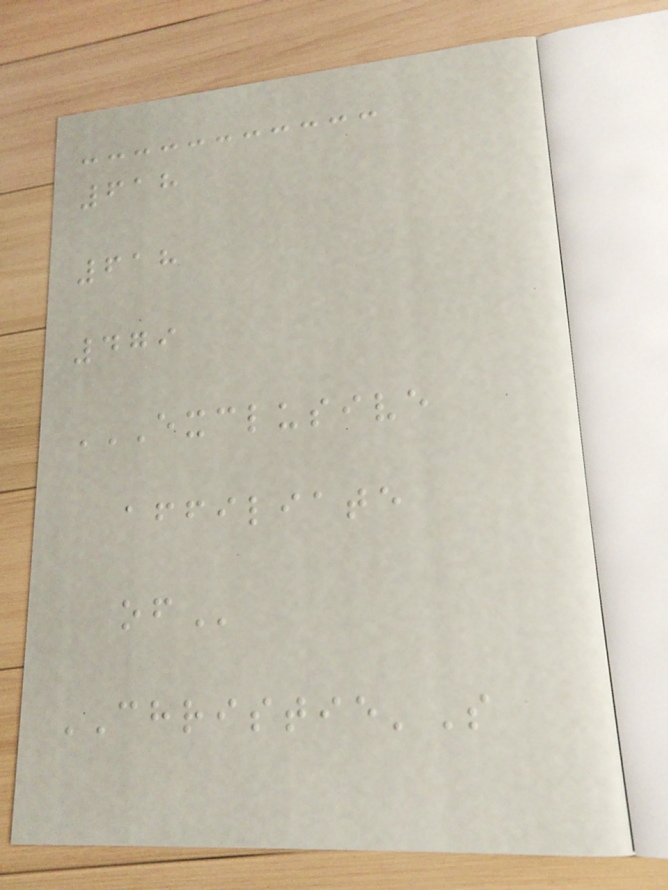618
618
479
EXCLUSIVE
AFFILIATE
OF
CHRISTIE'S
